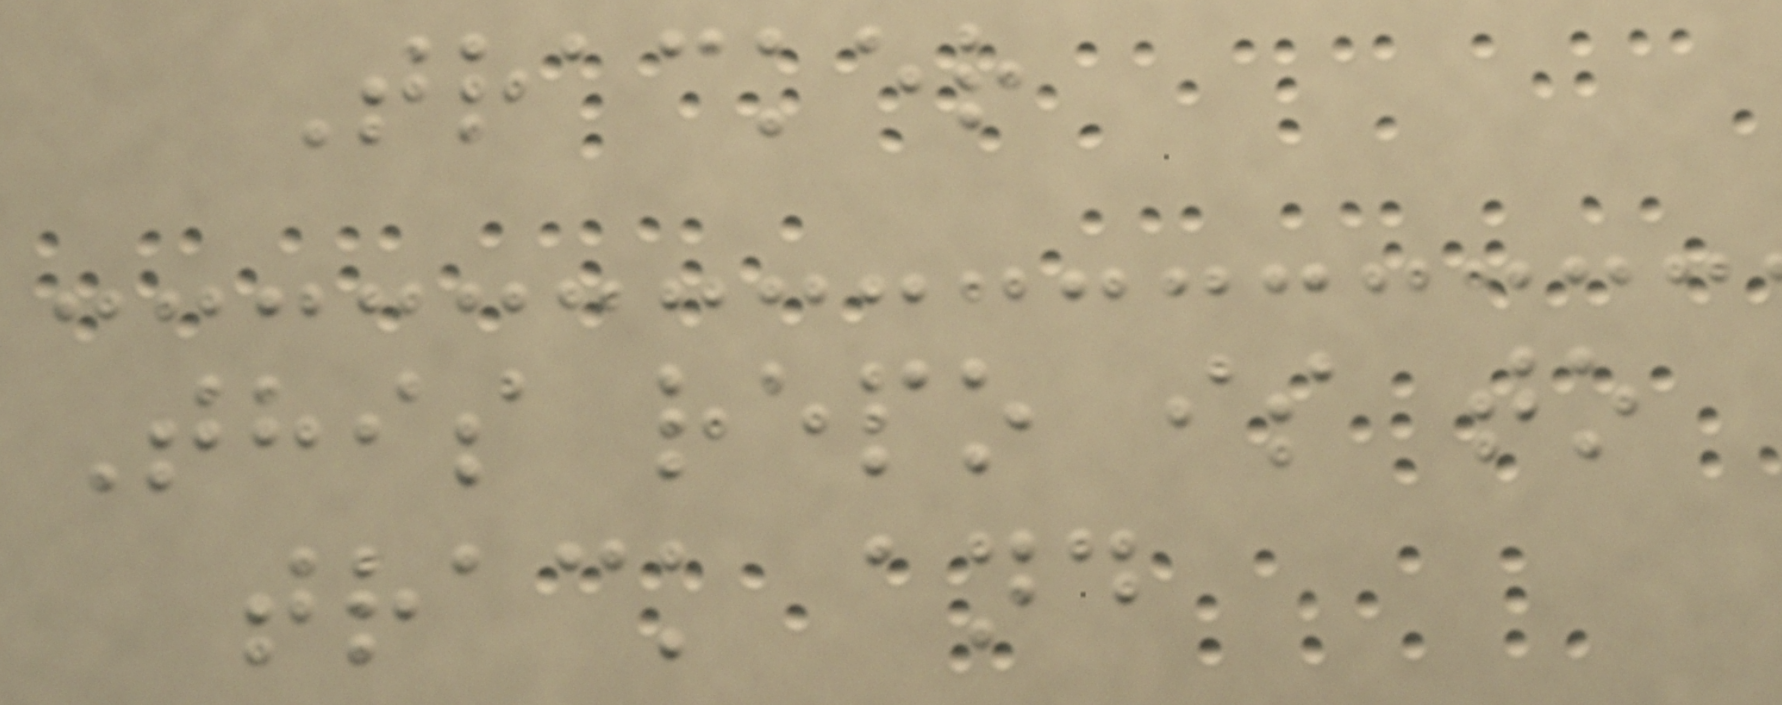Tracker
This repo is to
track and
